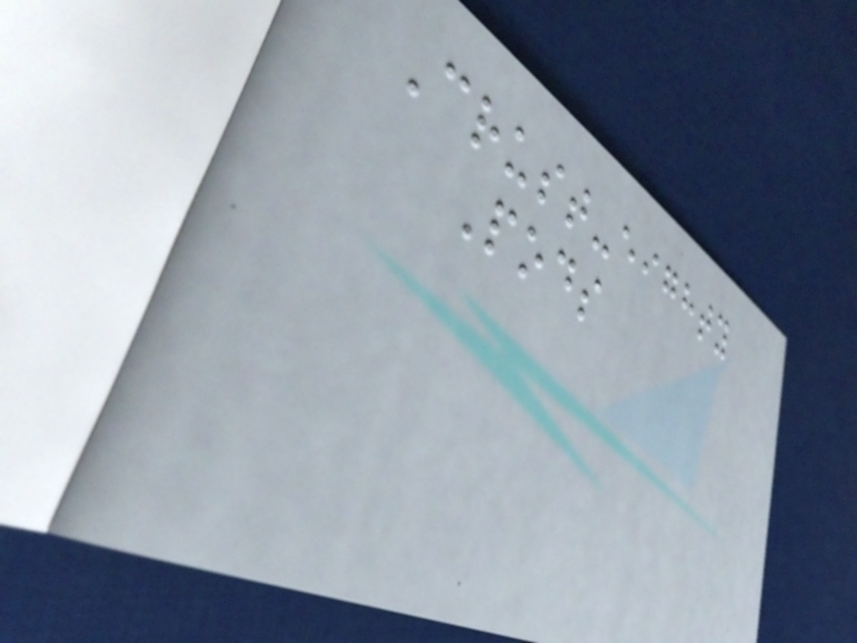Crust-eighty
Pods
